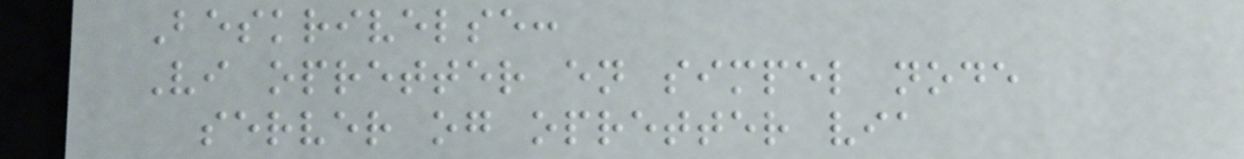Beskrivelse:
Vi opretter en simpel node
server og opretter via
